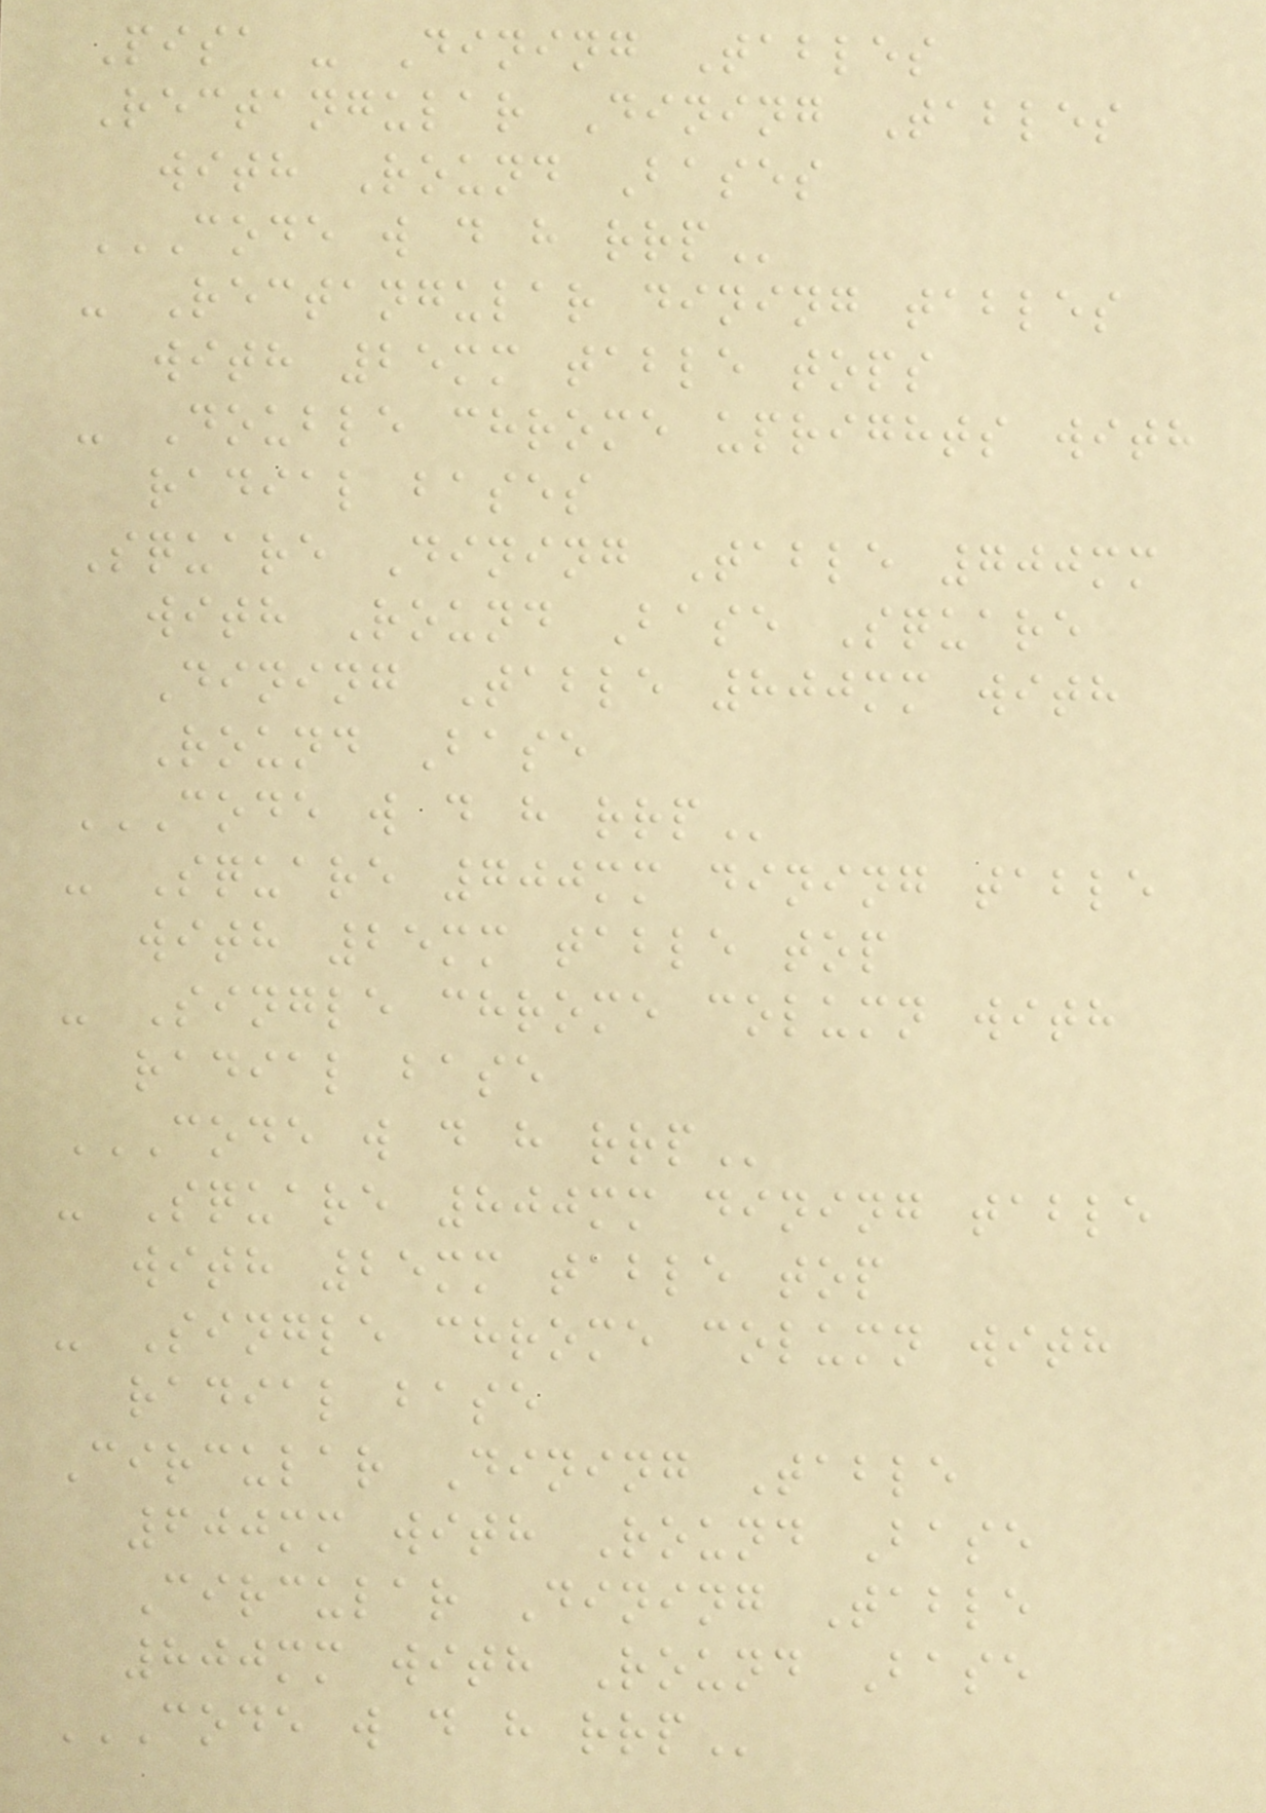Pisa - Dining Tables
Rectangular Dining Tables
with Round Bases
CODE W D H RRP
- Rectangular dining tables
with 25mm table tops
- Double chrome uprights with
radial bases
Square Dining Table 700mm
with Round Base Square
Dining Table 800mm with
Round Base
CODE W D H RRP
- Square 700mm dining table
with 25mm table top
- Single chrome column with
radial base
CODE W D H RRP
- Square 800mm dining table
with 25mm table top
- Single chrome column with
radial base
Circular Dining Table
600mm with Round Base
Circular Dining Table
800mm with Round Base
CODE W D H RRP
